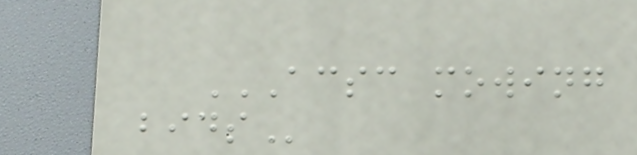ACSC MOWING
BIDS
